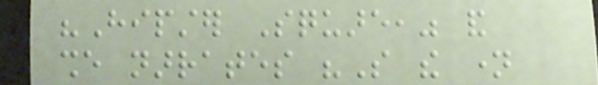"Hipster Square," and
she narrates "So the name
